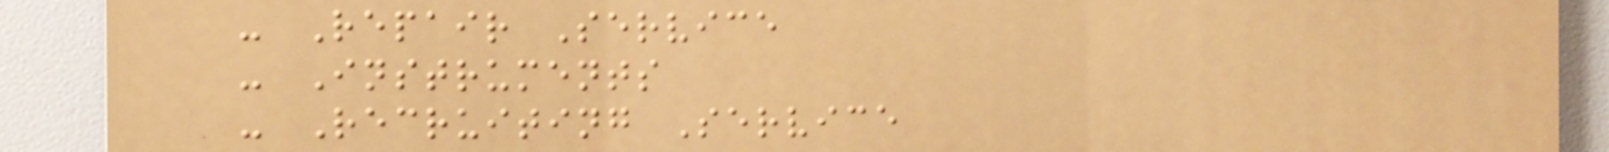- Repair Service
- Instruments
- Recruiting Service
